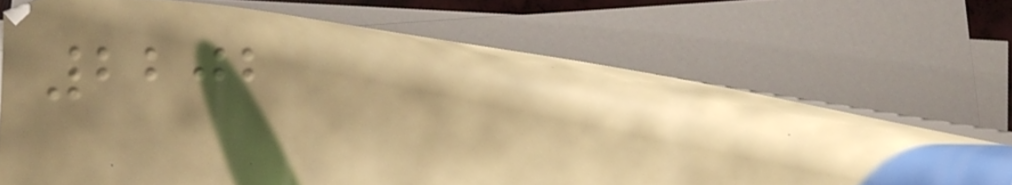2202
